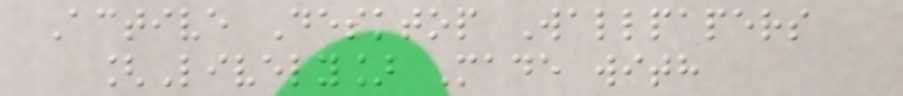Active Desktop Wallpapers
[Lively] Made with
